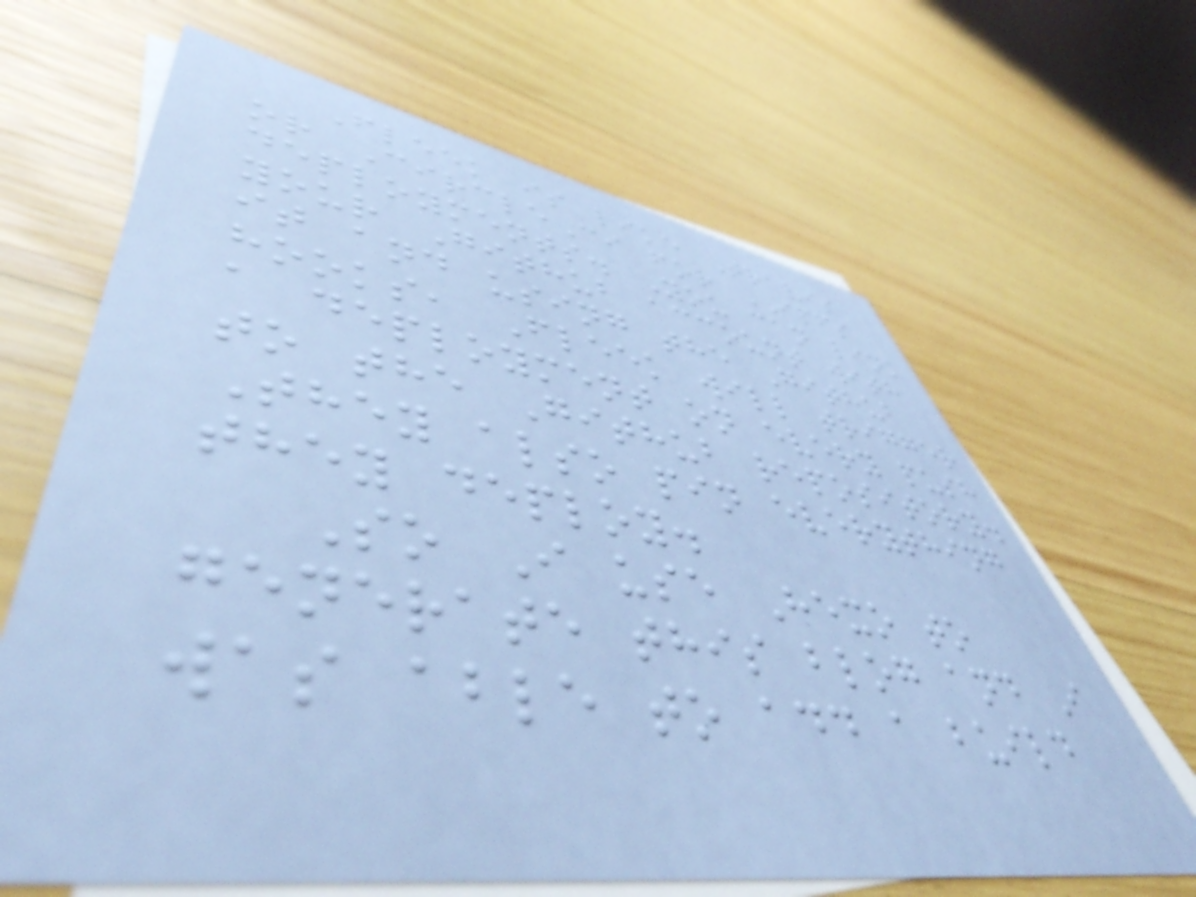Fleek is like Travis
or CircleCi for IPFS
deployments. You can link
your Github account with
it and using the Github
hooks, Fleek will trigger
a deployment on every push
to the Github repository.
They also pin everything
they deploy.
So I use Hexo to
generate this blog and I
was able to add a build
